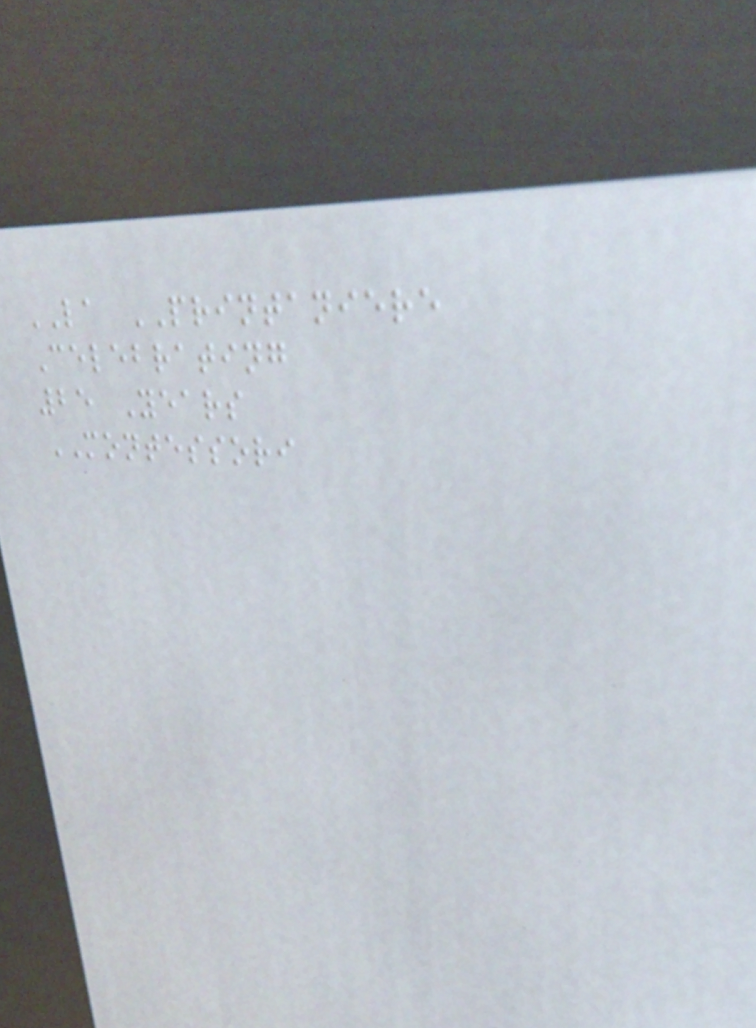LA PRINTANIERE
Celebrating
25 Years
MONTESSORI
